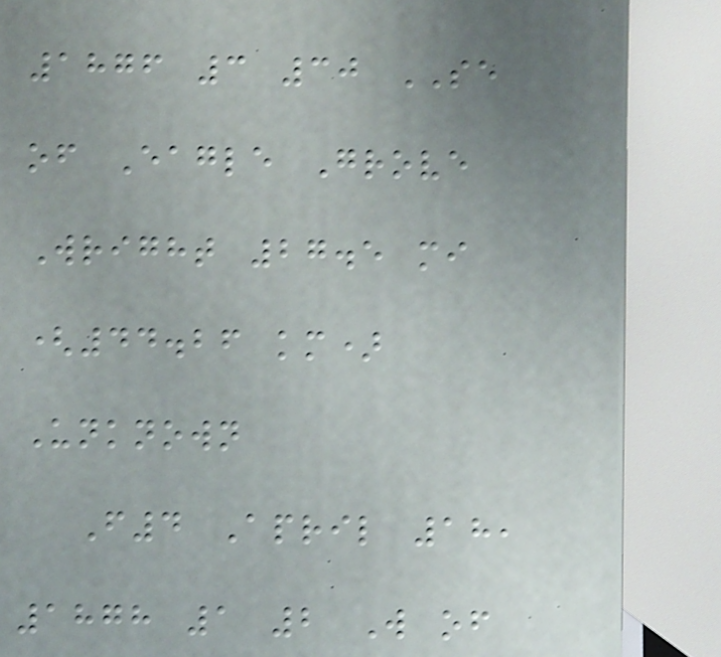1876 3 30 SE
of Eagle Grove
Wright 27.5 mi
(44.26 km)
Unknown
F4 April 18,
1878 1 2 W of
